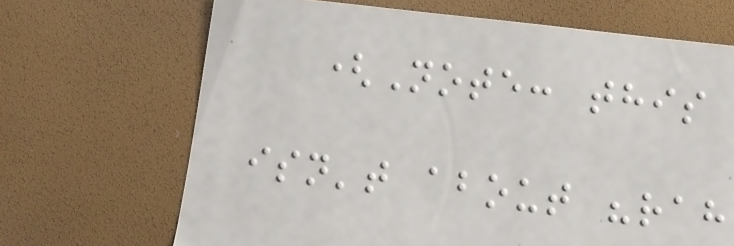(Note: this
isn't about "rah
